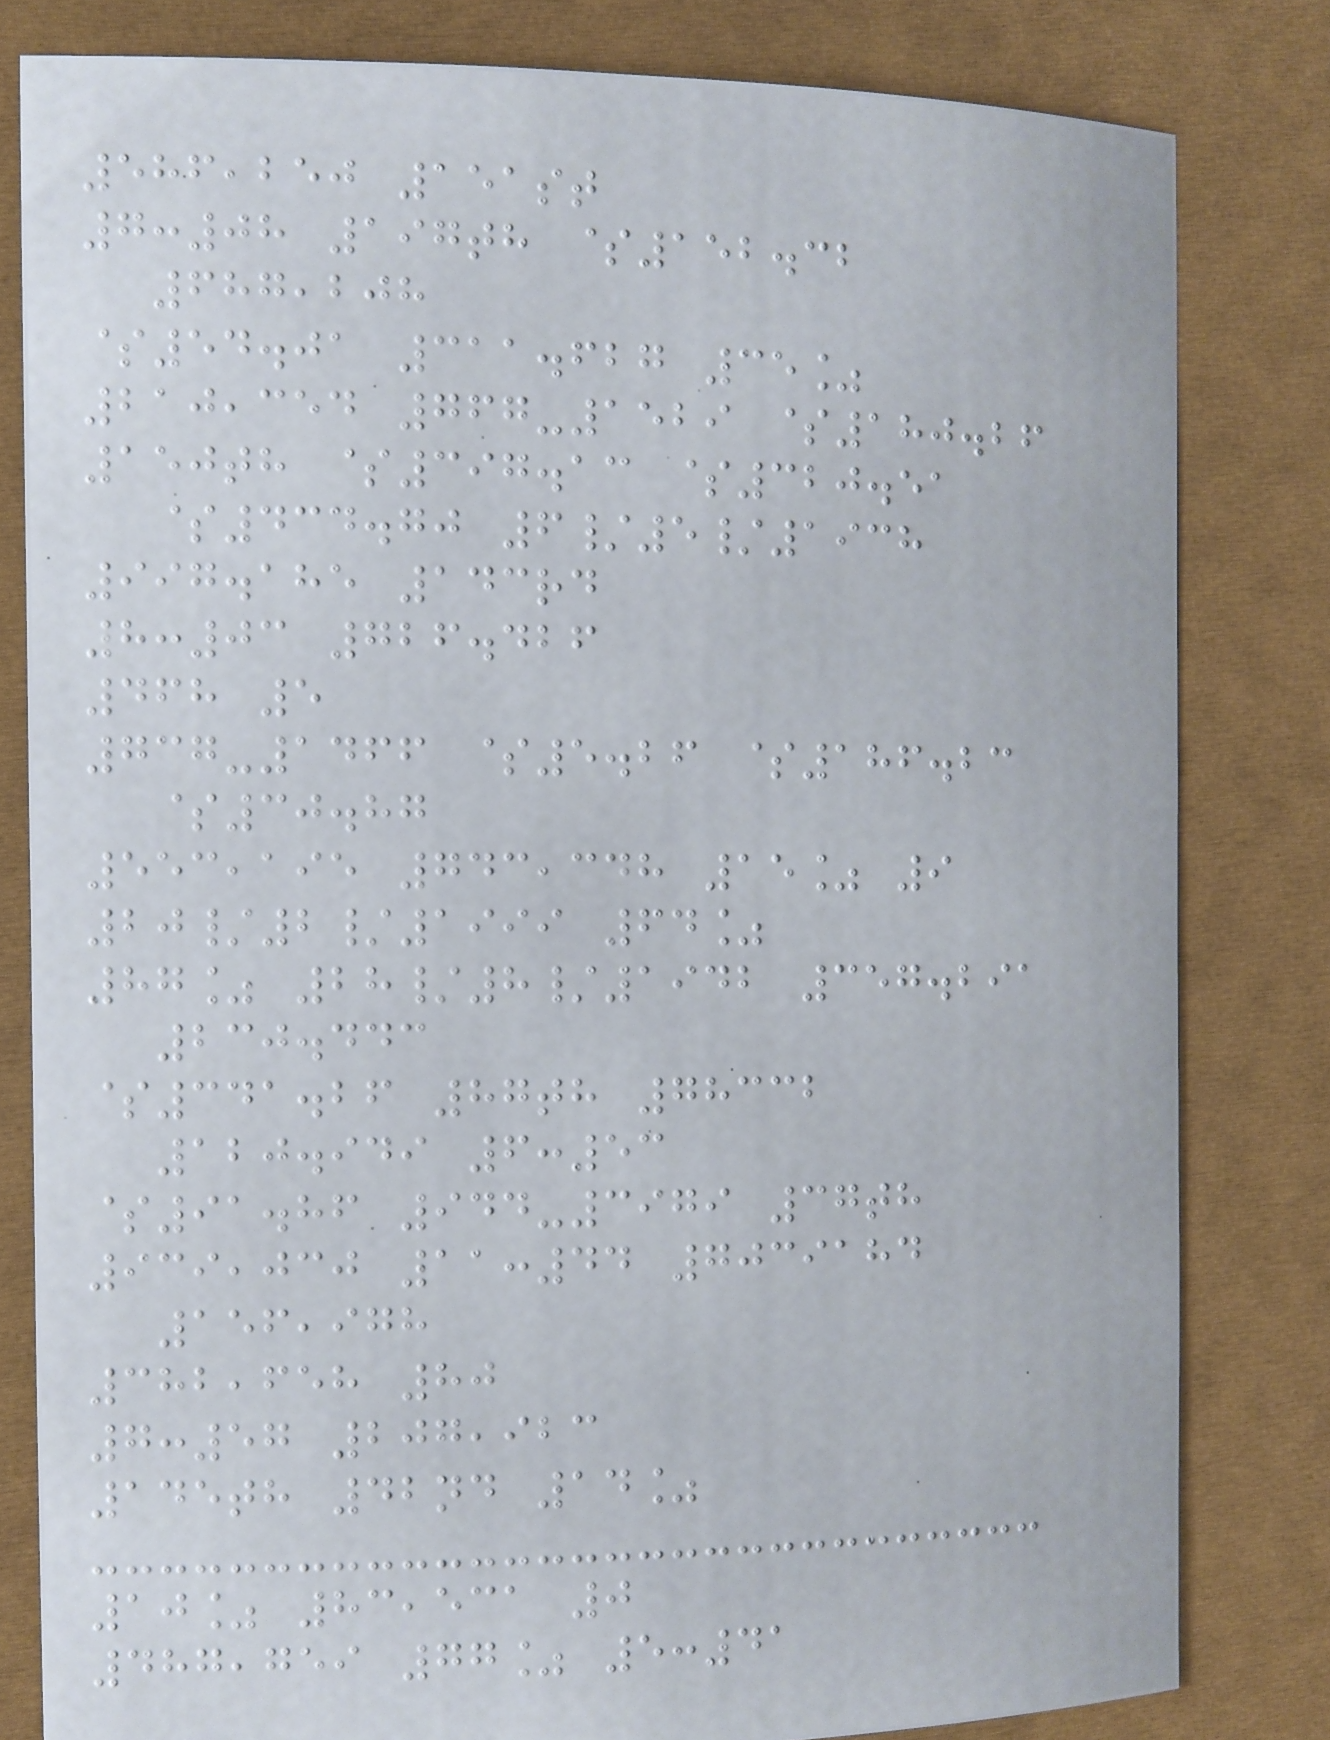586,250 151st
7:08 197th $152.32
687,208
$54.01 311.627 35%
210,354 767-1529 $180.26
150th $397.13 $320.51
$434.70 6/5/1938
997.185 143rd
8:03 726.426
468 5
737-1466 $5.26 $186.23
$30.87
553,195 743,348 15% 9
20/2/1999 64%
87% 28/8/1942 357.291
230.443
$341.26 87th 78332
120.949 6:53
$91.86 944-3979 37th
939,030 11:44 7039184
156,978
382,658 80
7:57 207,923
145th 42nd 14%
10% 83,531 0
487,759 77% 5:41
